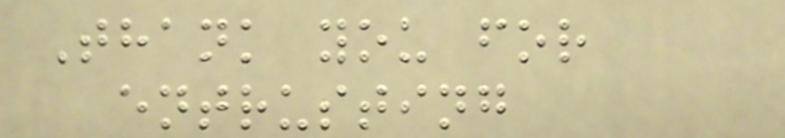Thank you for
entrusting
